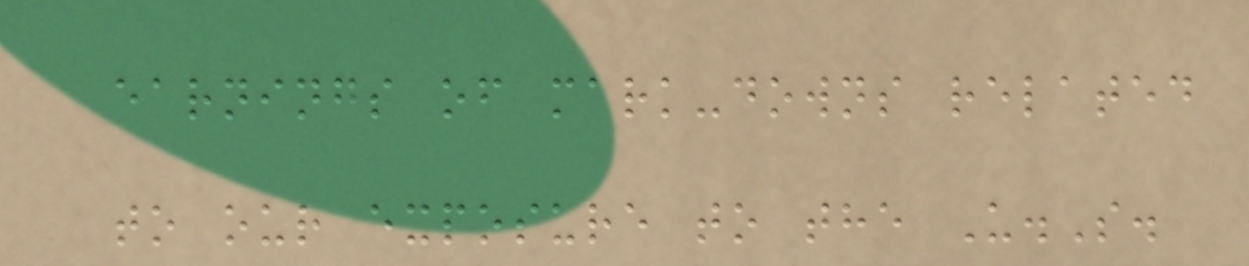earnings of mark-downs related
to our exposure to the U.S.
